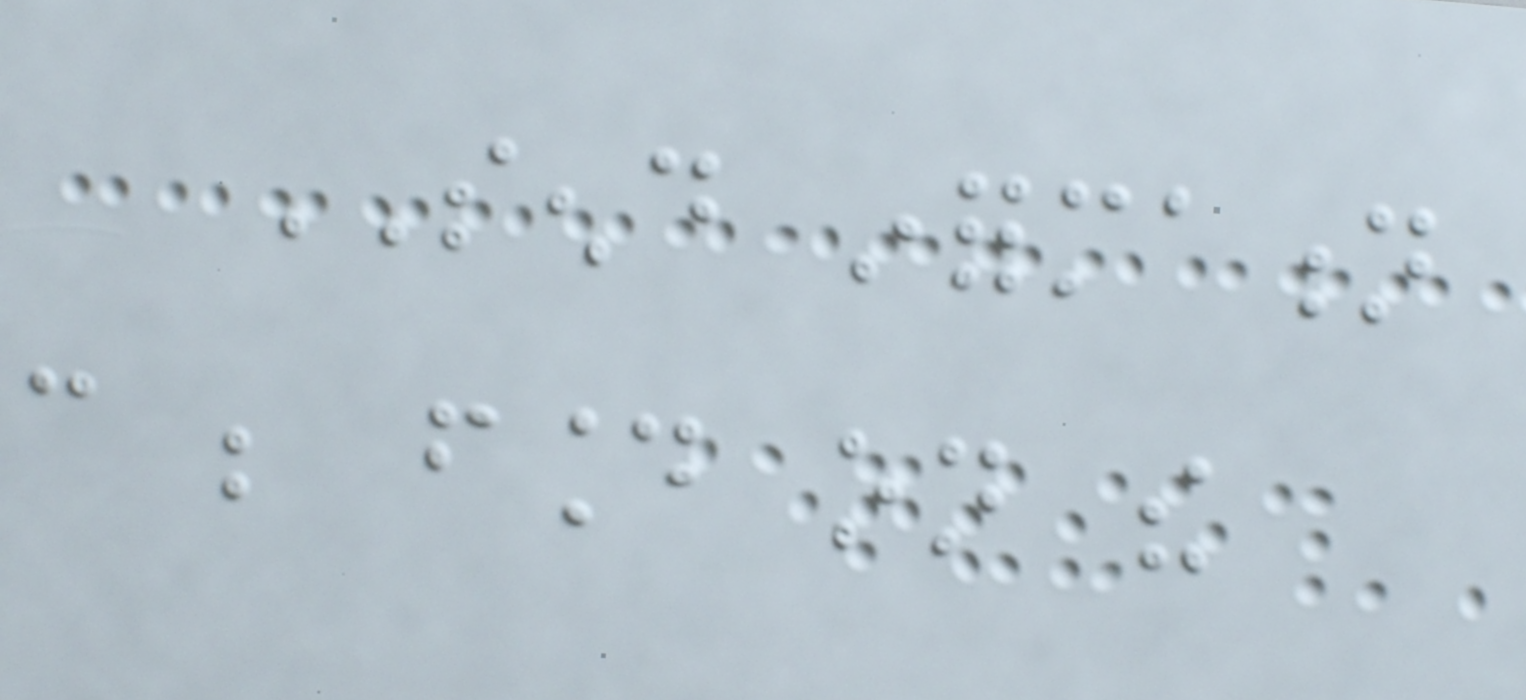SEND information
can be found on the
